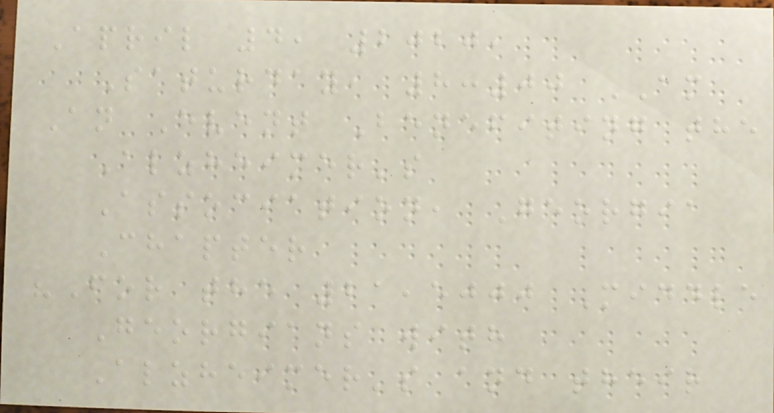April 4, 2020,
Saturday, 8:00 AM
An Event Benefiting the
Alzheimer's
Association, Georgia
Chapter
"For the 21,5000 Middle
Georgians with
Alzheimer's and their
